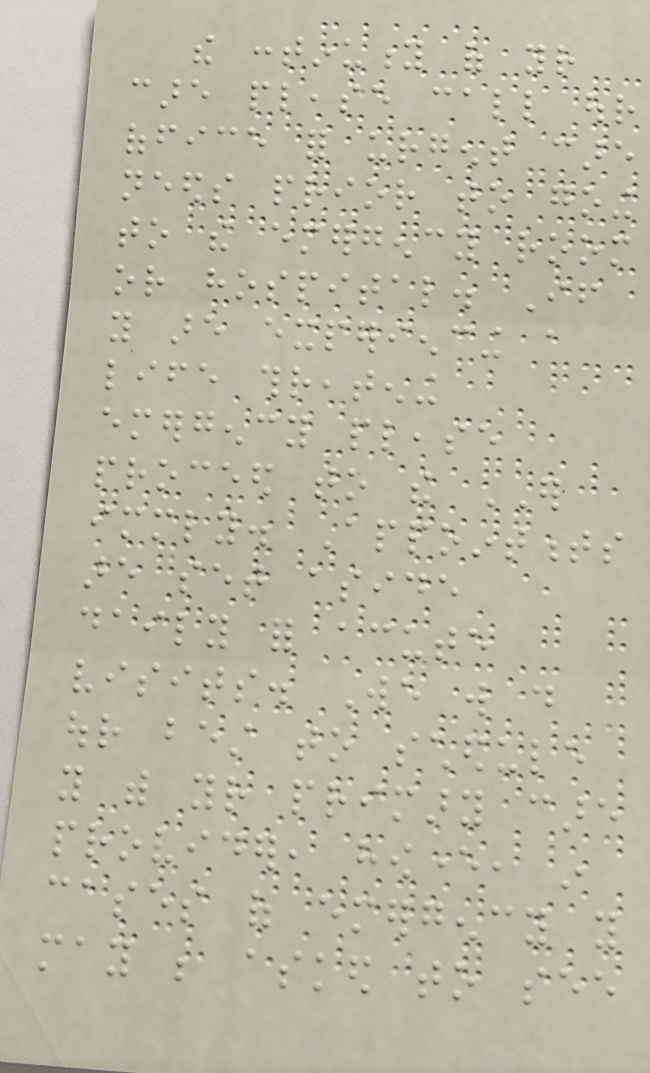the continuity of your
care please call our
office for urgent care
needs prior to going
to the emergency room
or hospital. If
you are experiencing a
life threatening
emergency please
proceed to the ER
immediately. Appointments
are set aside
daily for acute
visits. We will do
our best to schedule
you with your primary care
provider, however, in
cases of emergency you
may be asked to see
